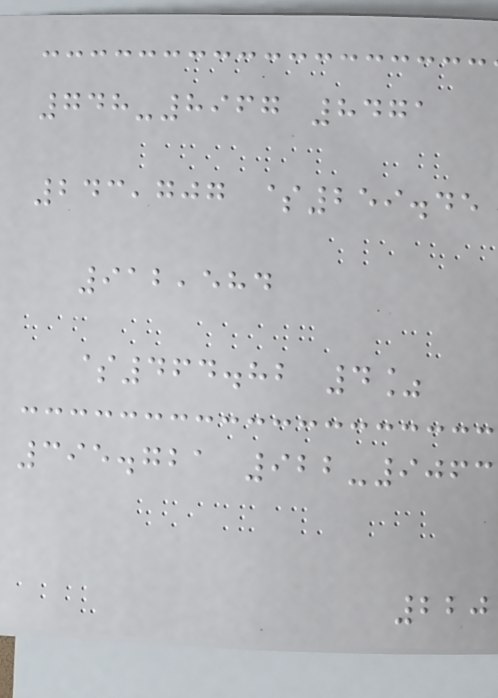748-8967 8471
243,707 $259.45
912,584
$464.82 4%
395.721 922-9063
220
